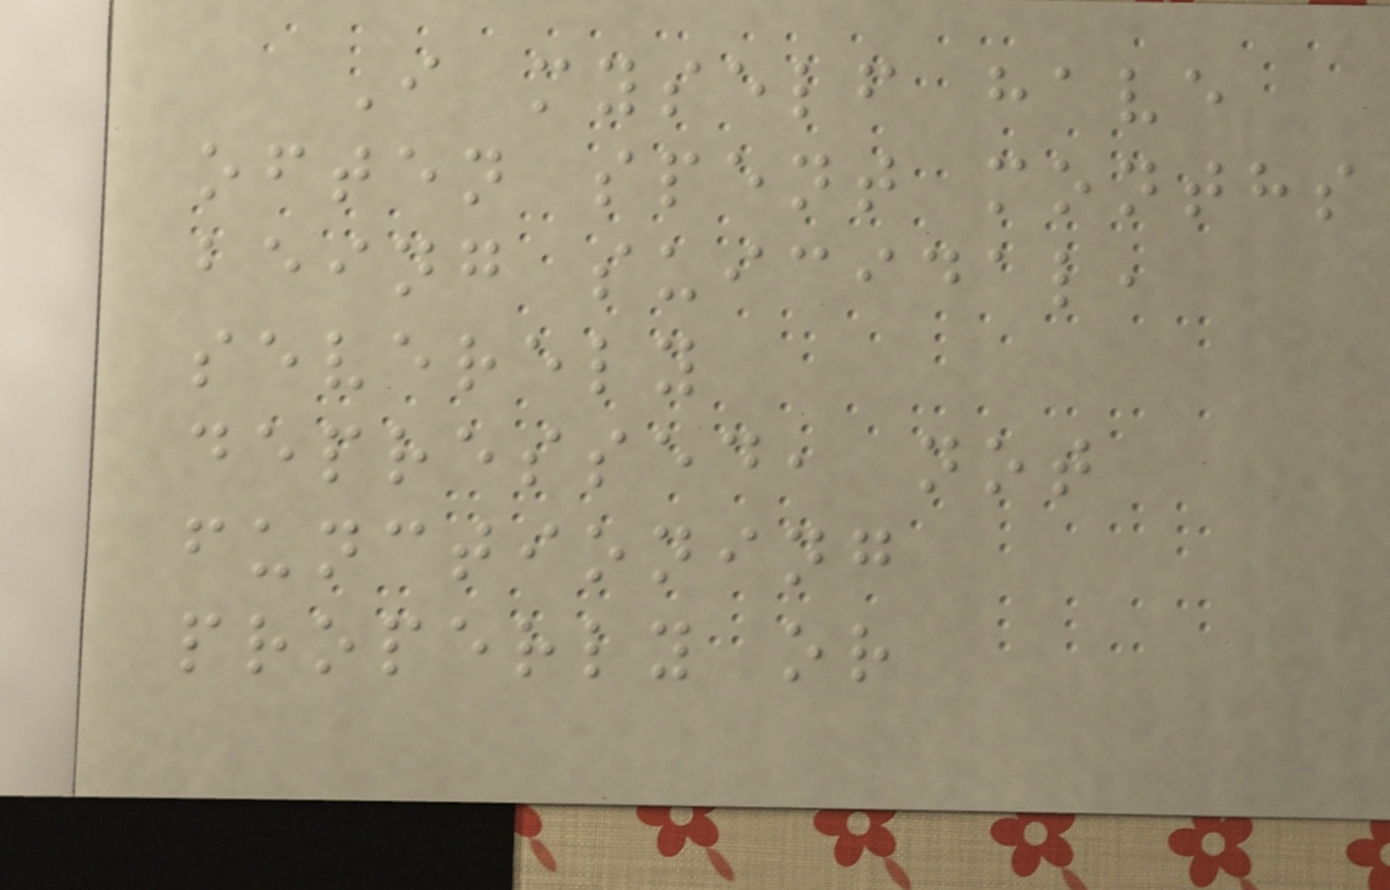I myself have
often spent months
being suicidal,
severely
depressed, not
functioning
properly or
